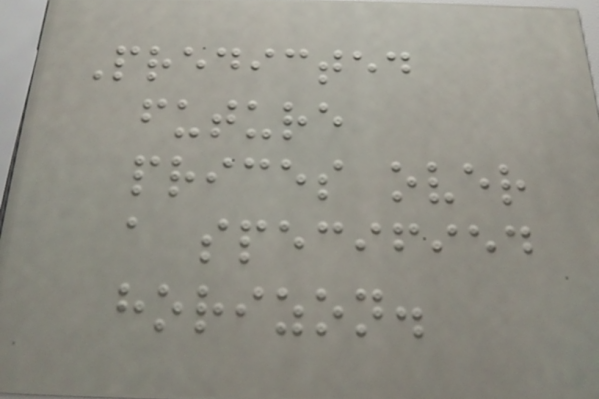Predicted
future
prices over
a specified
horizon.
